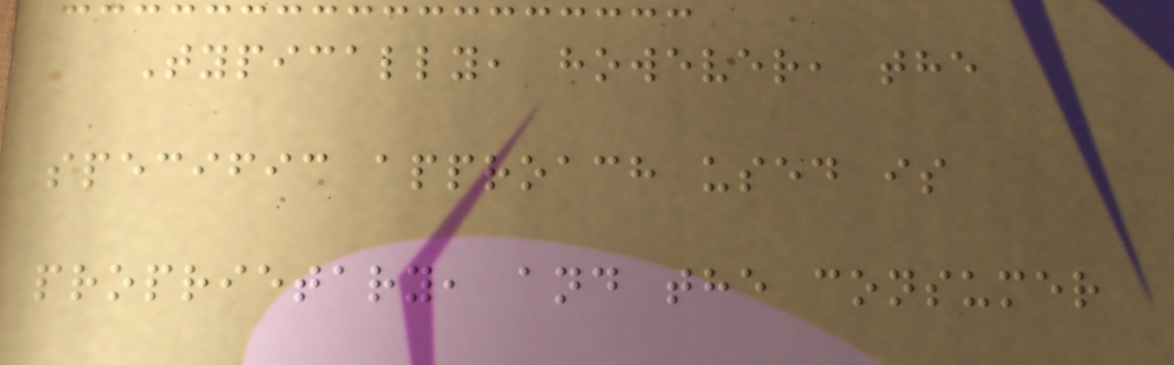Typically, however, the
specific approach used is
proprietary, and the consumer
